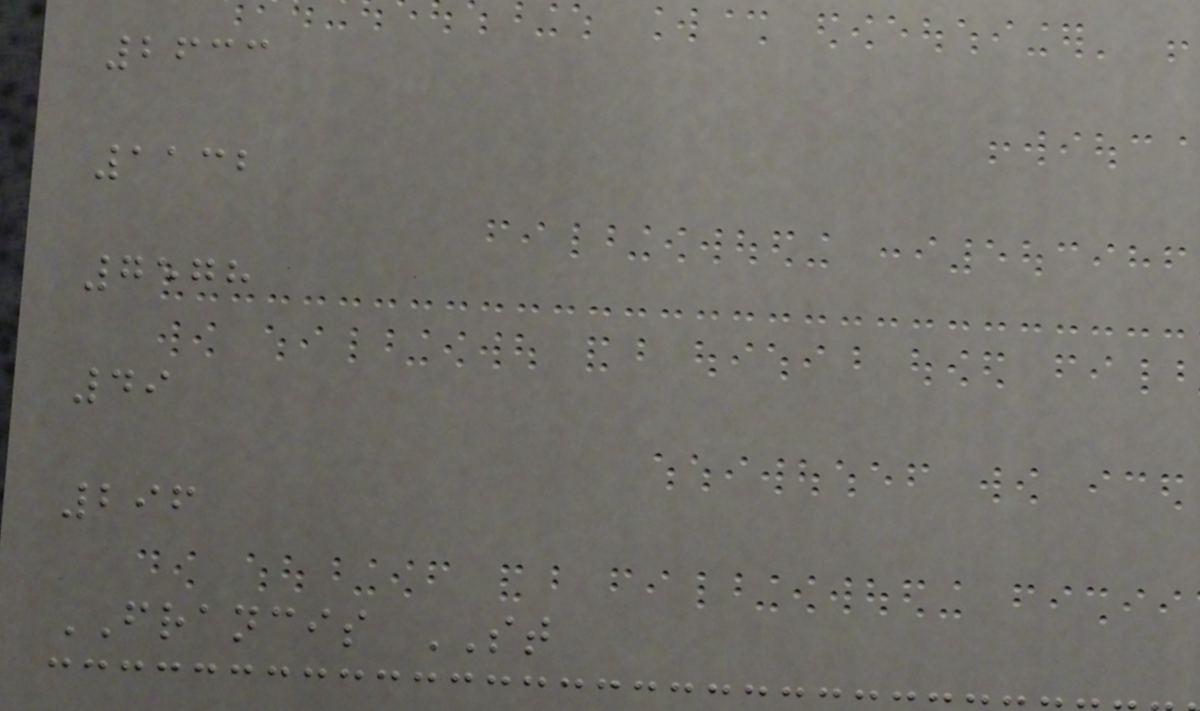2633
1132
7578
49
296
FRANCIS ST
